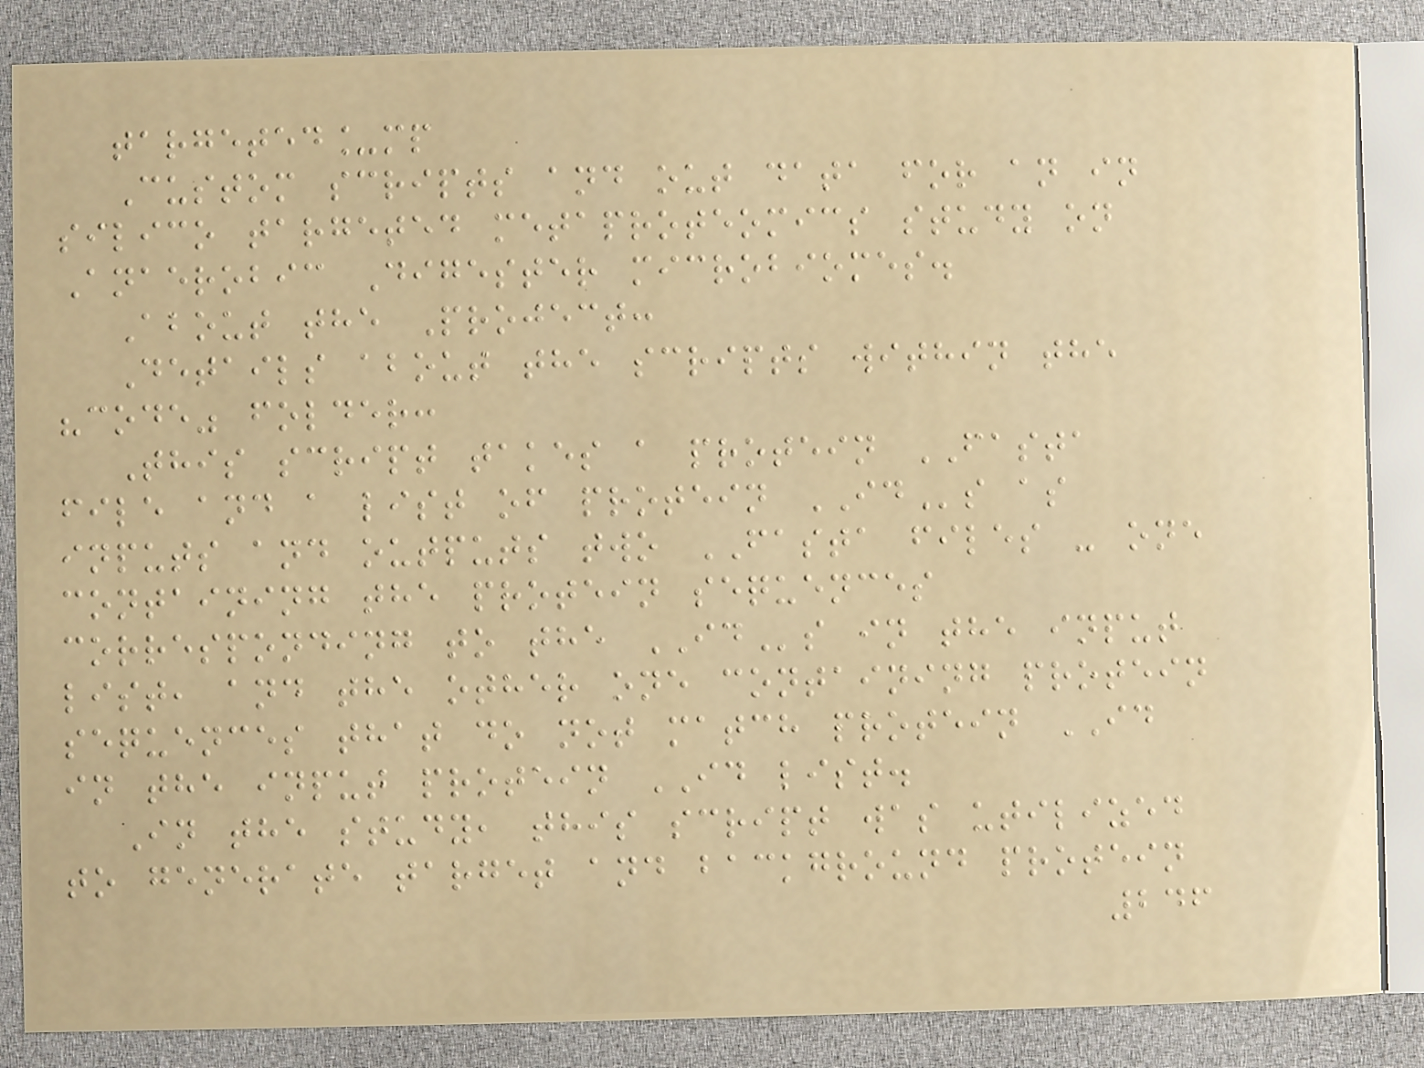targeted_mp
Custom scripts and out data for an in
silico targeted metaproteomics study on
Anaerobic Digester microbiomes.
About the Project:
Details about the scripts within the
"code" folder:
This script takes a protein FASTA
file and a list of protein IDs as
inputs and outputs two FASTA files - one
containing the protein sequences
corresponding to the IDs in the input
list, and the other one containing protein
sequences that do not match protein ID
in the input protein ID list.
In the study, this script was utilized
to generate target and background protein
246
